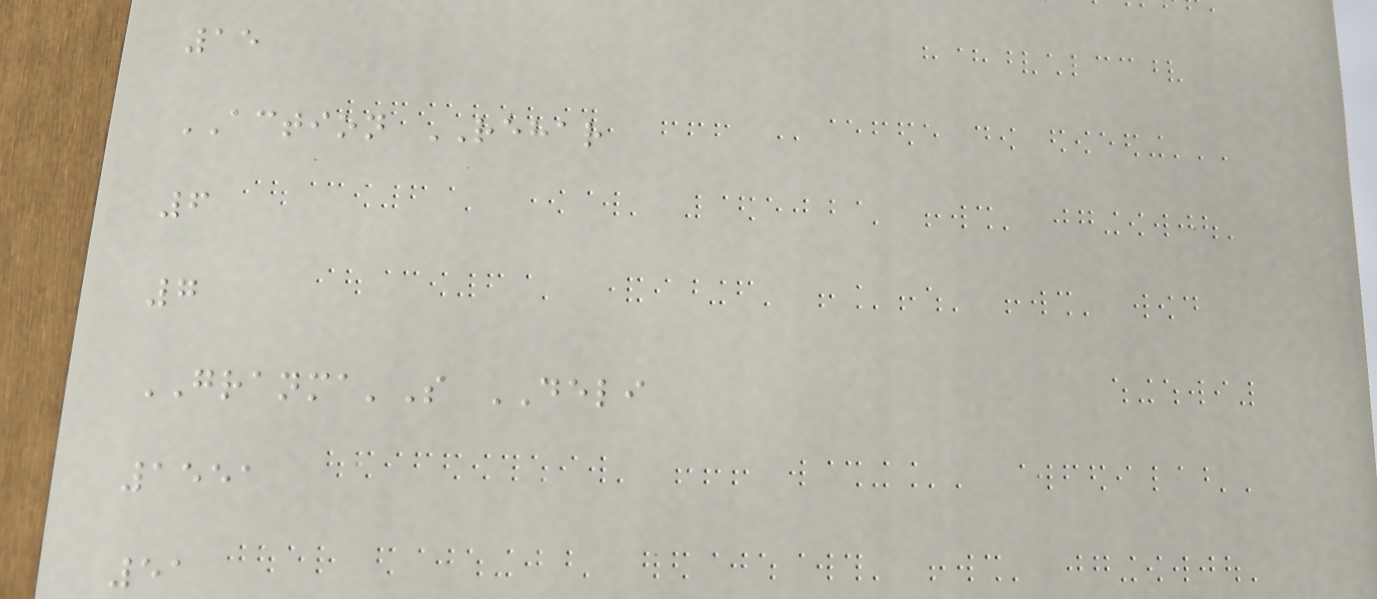15
ACTION REHAR
6
7
GRANMA'S DELI
1551
51
